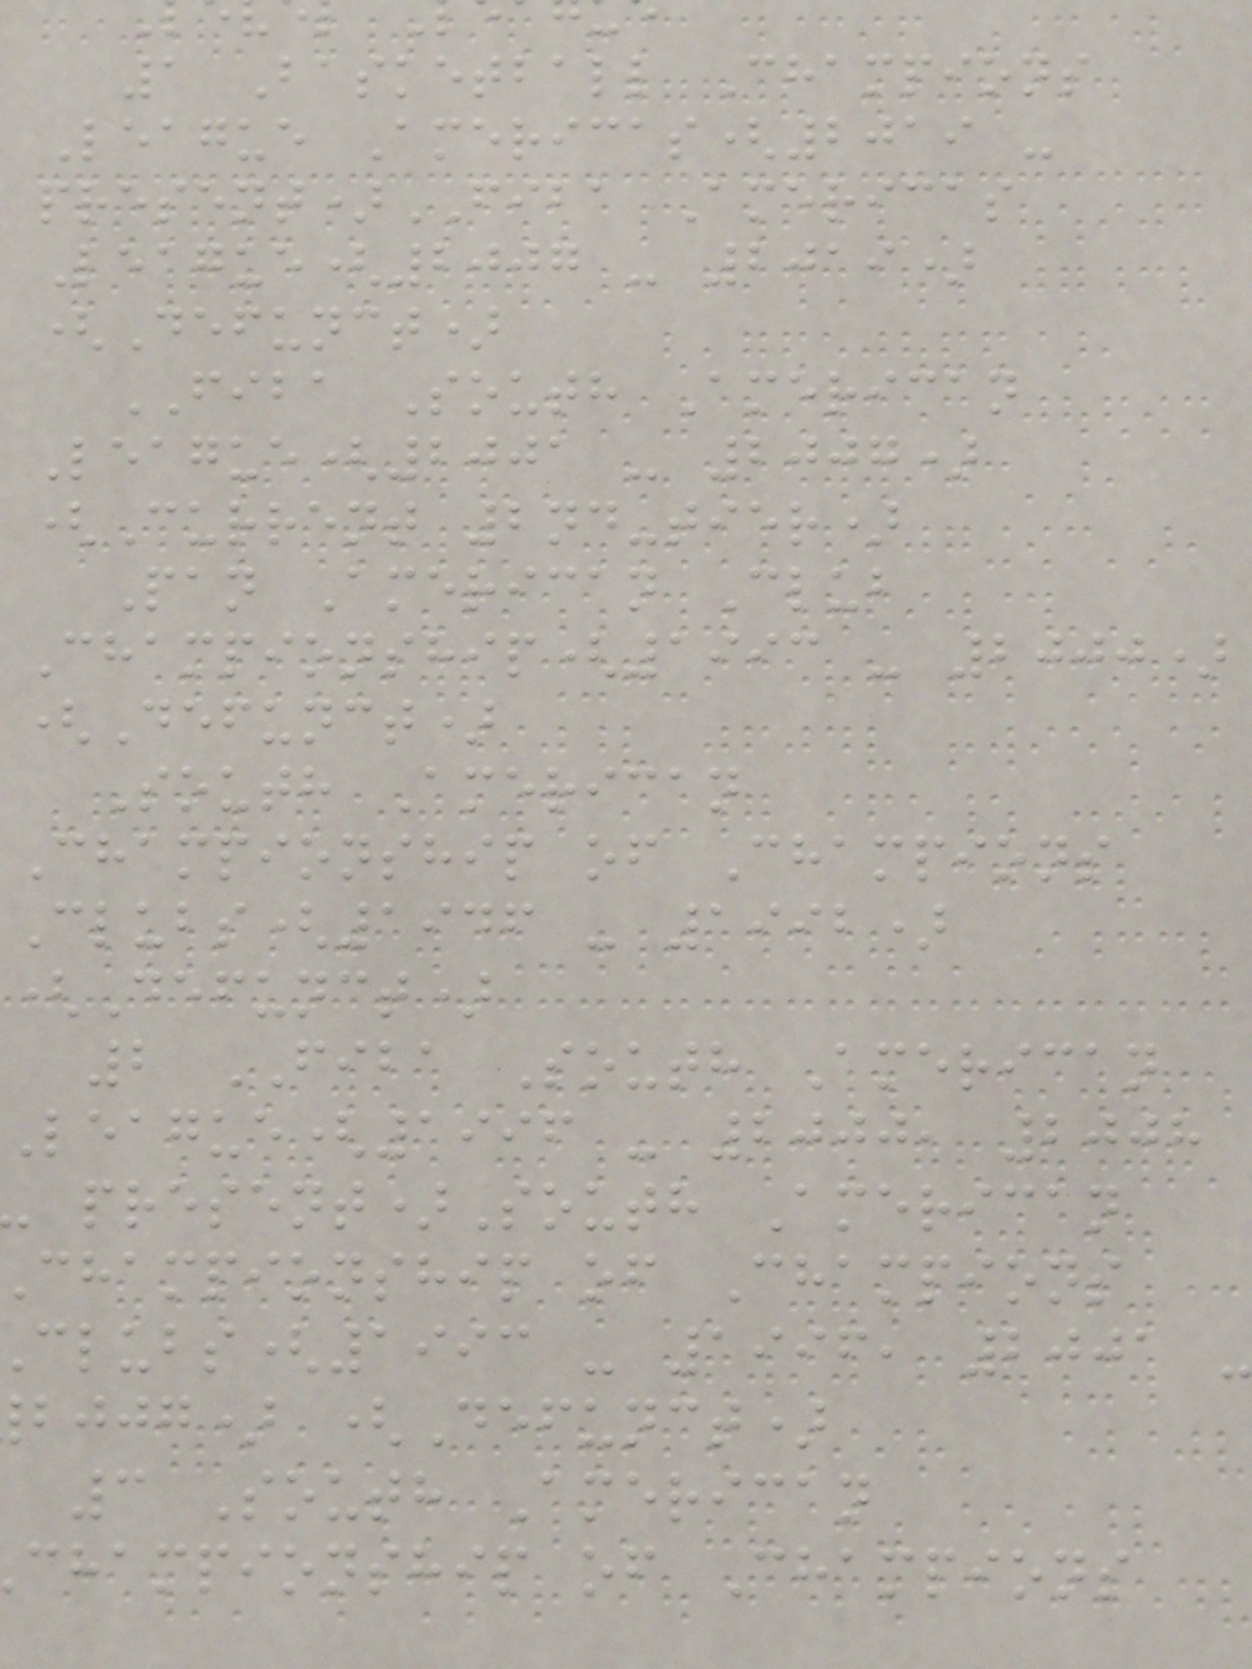1 Basketball Champions
League Americas(2019 -
present)FIBA Americas
League(2007 - 2019)
(Defunct)
FIBA South American
League(2001 - 2007)
(Current 2nd-tier)
Pan American Club
Championship(1993 - 2000)
(Defunct)
South American
Championship of Champions
Clubs(1946 - 1992)
(Defunct)
2 FIBA South American
League(1996 - 2000, 2008
present)South American
championship of Champions
clubs(1993 - 1996, 2001
bjjg) (Defunct)
3 South American
championship of Champions
